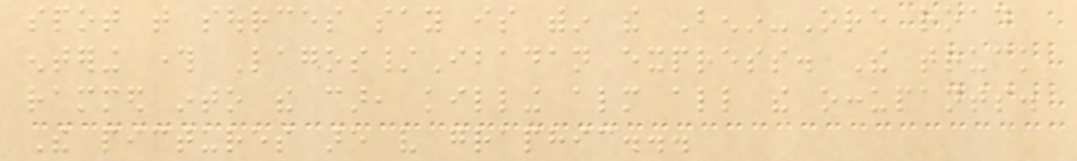spot that sources say is within the Benin-Ore road
entering through Lagos/Ibadan express. The truck
rammed into the car, killing almost all the occupants.
The pictures are very graphic...
